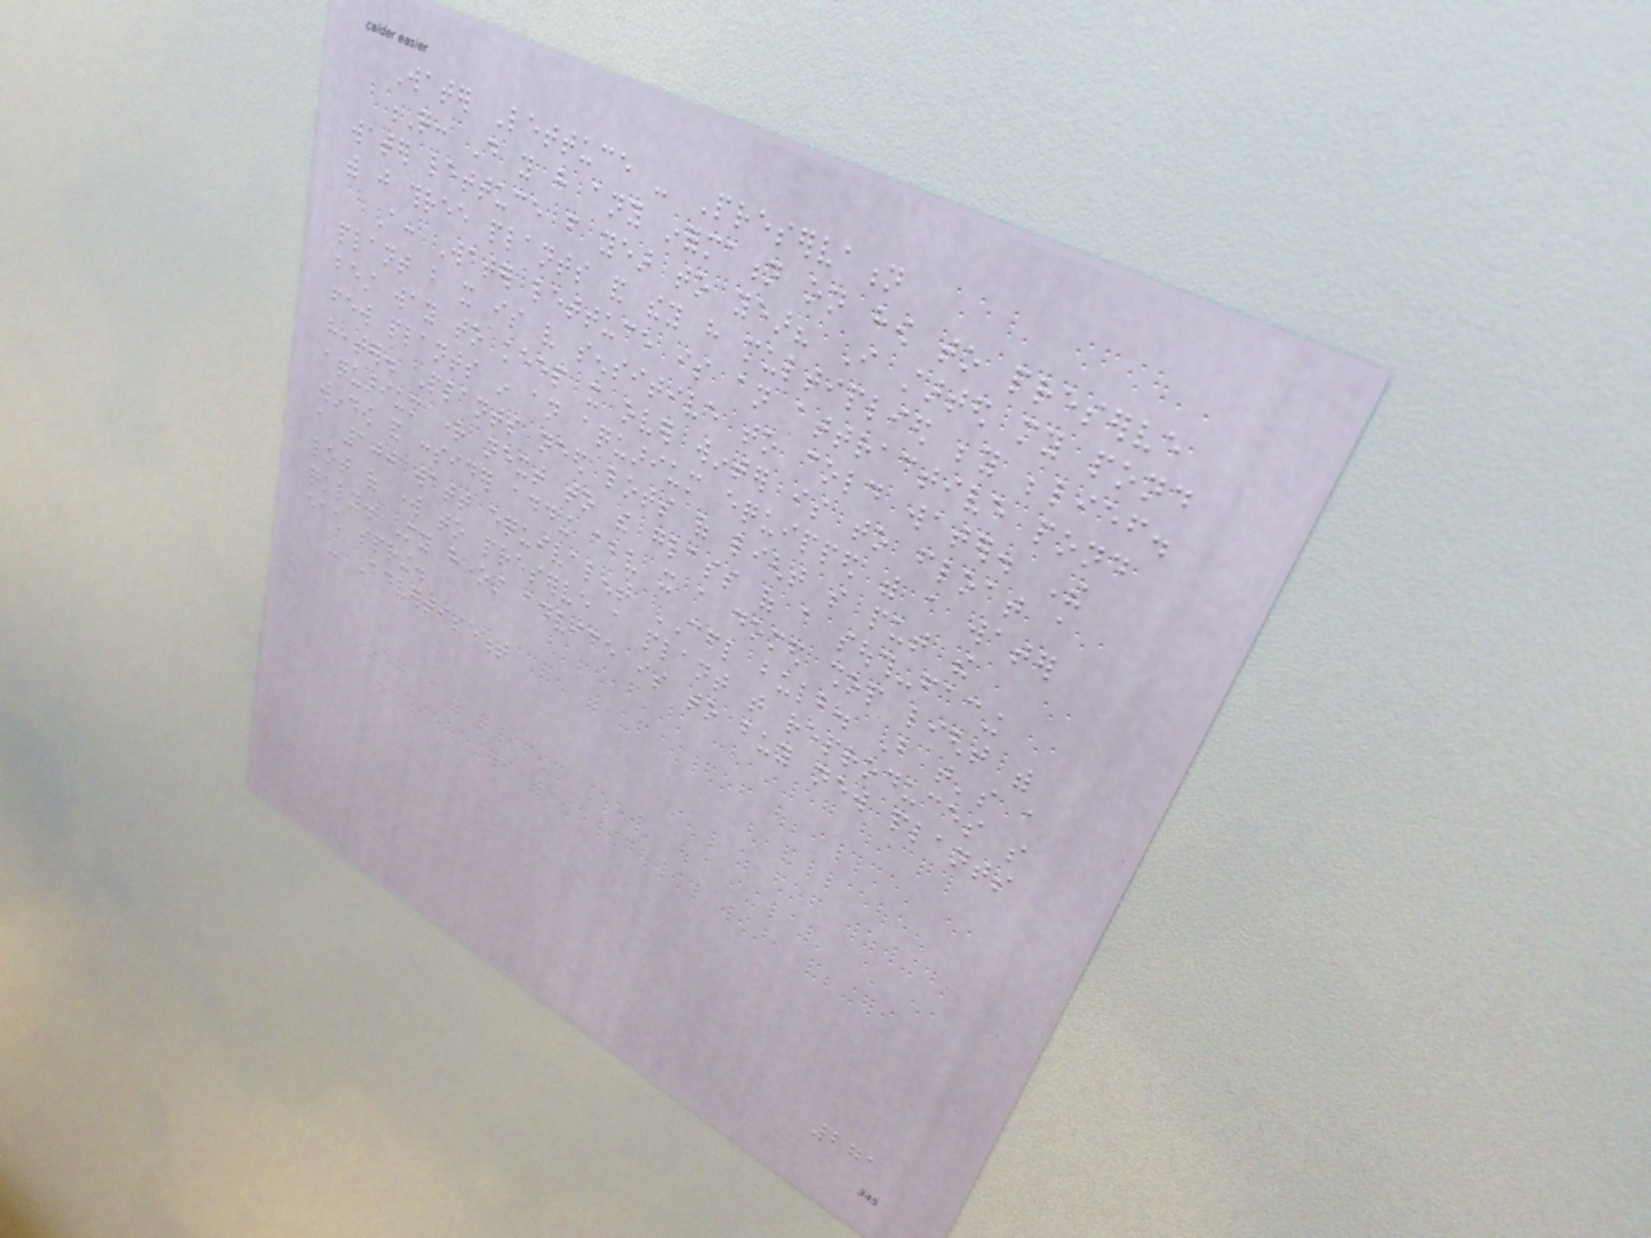Water Lettuce - Preservation
Q: Do you have any information on how to preserve
water lettuce from year to year? I started my pond
with just three plants and they have multiplied beyond belief.
A: Water lettuce is an attractive pond
plant but it is very sensitive to cold water. The
best way to keep it over winter is to float a
few plants in an aquarium equipped with a water
heater. Plants need lots of light so put the
aquarium right next to the glass of a south-facing
window and consider adding above it a domed shop light with
a 100 watt equivalent CFL bulb. But that's a
lot of work to preserve a plant that reproduces so
quickly. My honest advice is to buy new plants
each spring.
- Advertisement
271
